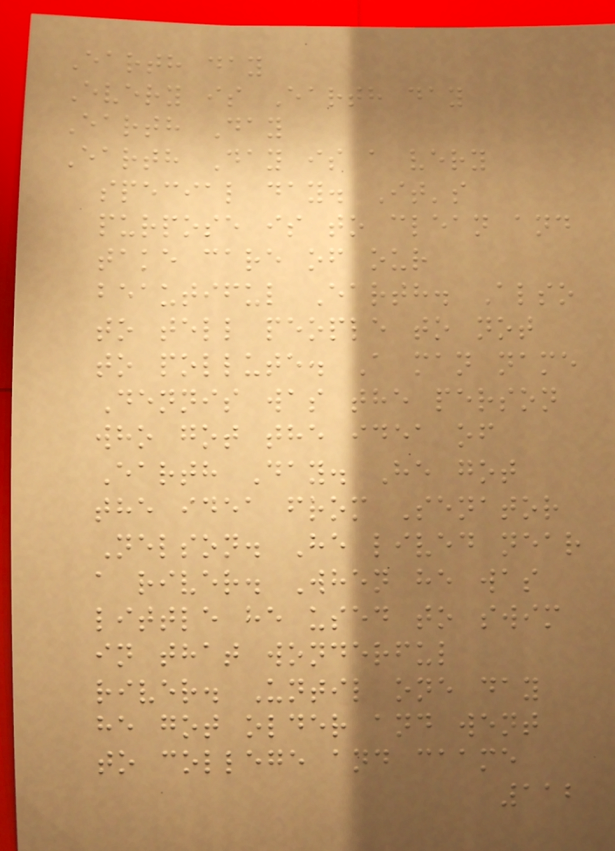Earth day
Every is Earth day
Earth Day
Earth Day is a very
special day. It's
purpose is to clean and
take care of our
beautiful Earth. Also
to tell people to not
to pollute. A man name
Dennis was the person
who got the idea of
Earth Day. He got
the idea from Senator
Nelson. He lived near
a river. When he was
little he used to swim
in that wonderful
river. Until one day
he got older and went
to college and caame
112
